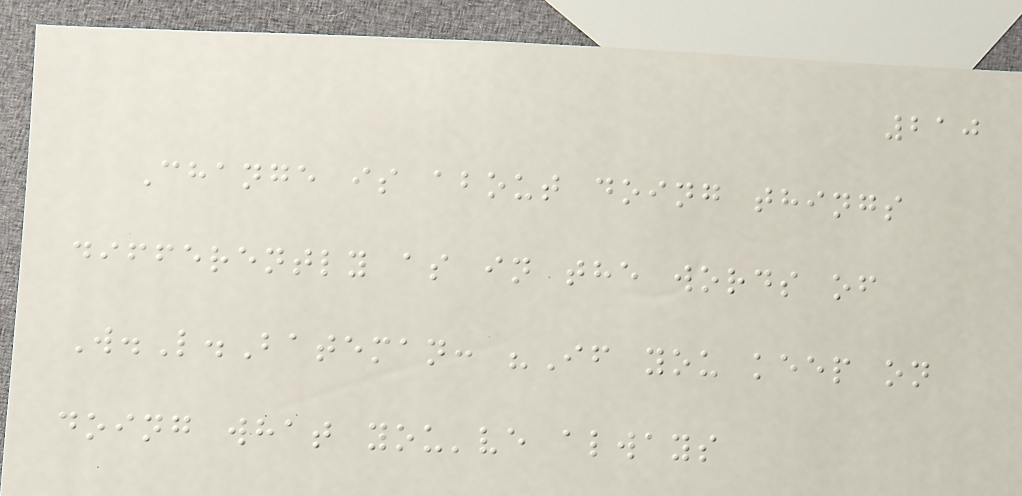210
Change is about doing things
differently as in the words of
W.L.Bateman: "If you keep on
doing what you've always
